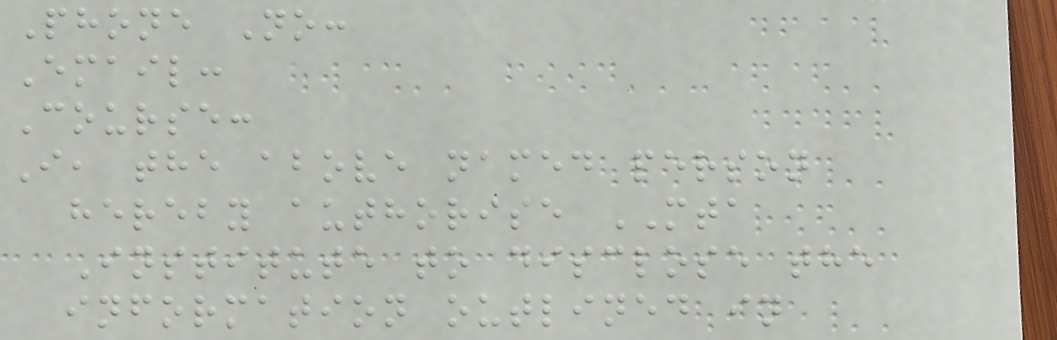Phone No:
Email:
Course:
I, the above named person
hereby authorise MTA
Institute to disclose the
information outlined in
